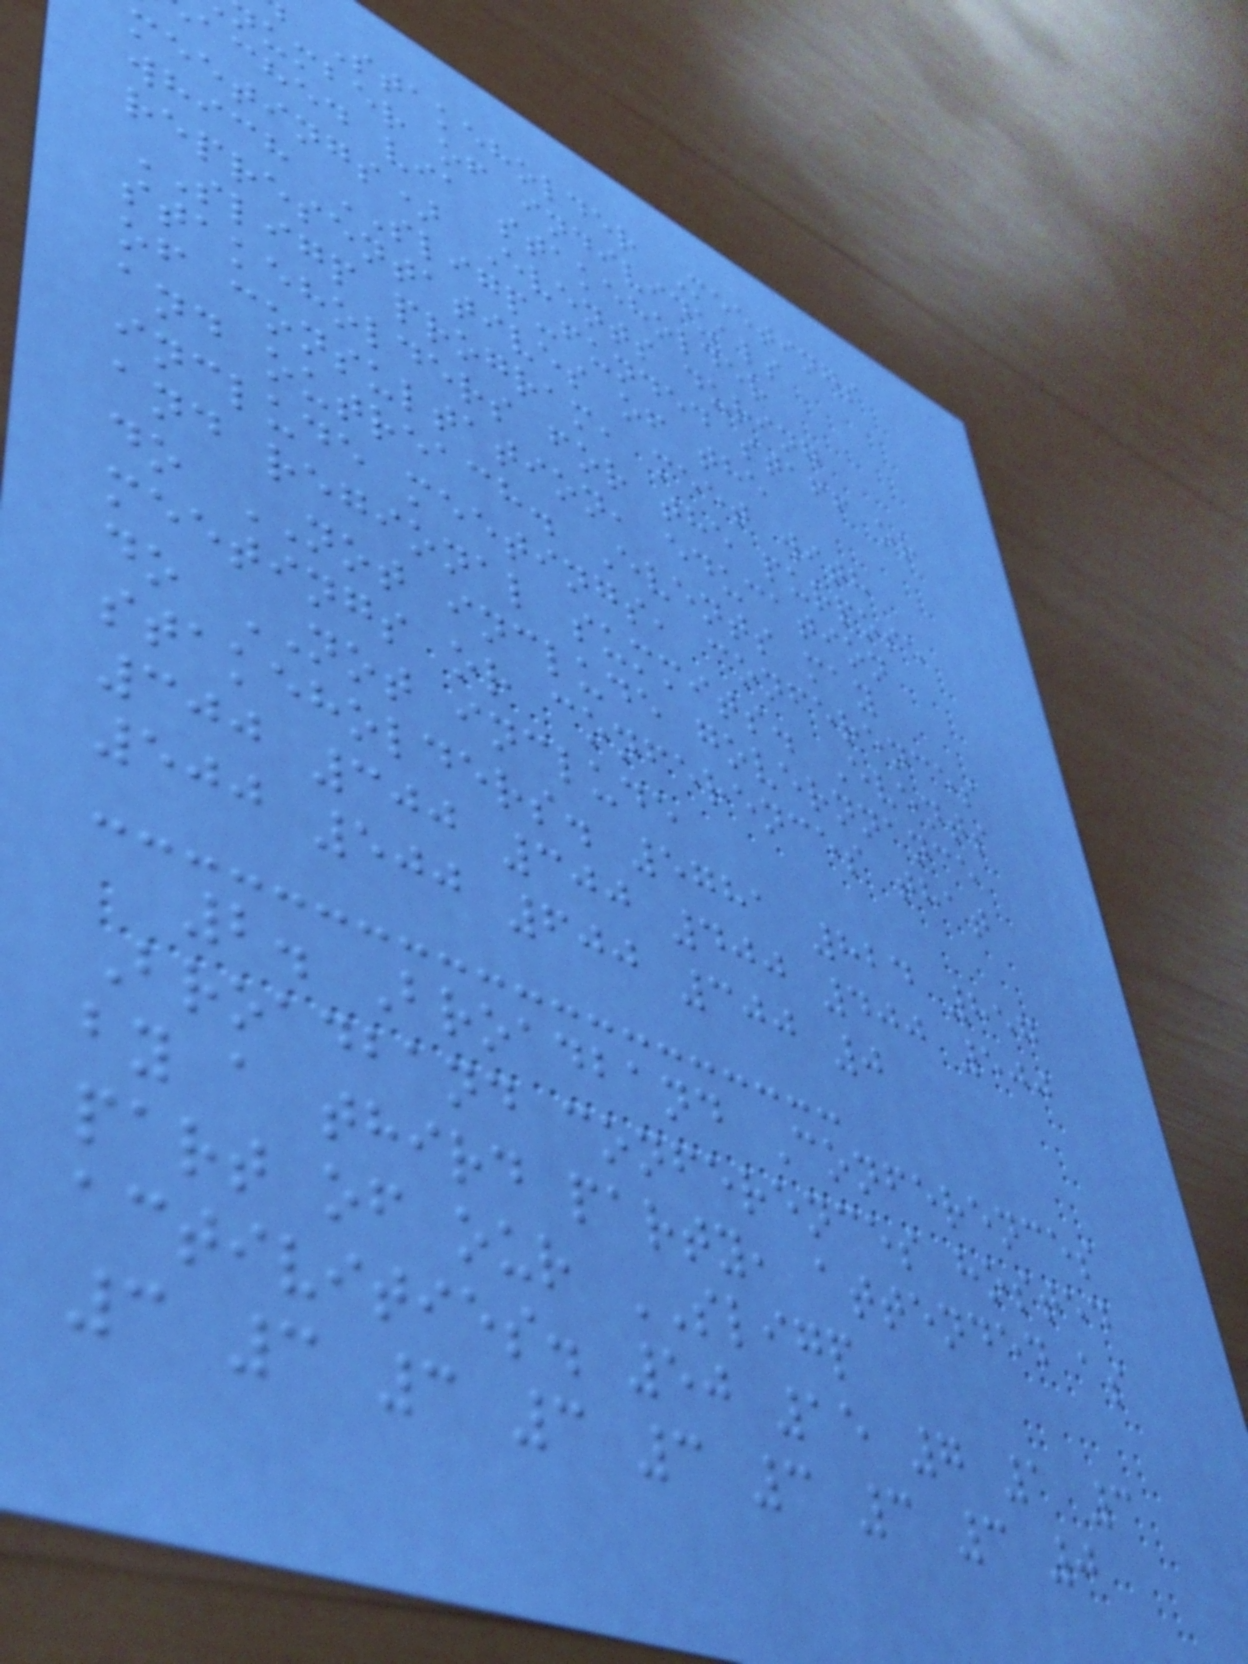Stakeholder Meetings
umber of individuals
ached via stakeholder
meetings) Events during
which SLIGP-funded staff or
representatives of the
SLIGP program, meet with
stakeholders for the purpose
of consultation, education
and outreach. Events may
include meetings, conferences
and regional summits. Events
do NOT include governnance
meetings or conferences that
do NOT include
stakeholders. 5781 824 857
300 300 300 400 400 500
500 500 600 300 0
2. Broadband Conferences
Broadband conferences hosted
by a third party, attended as
part of our SLIGP
activities. 50 15 7 1 3
3 3 3 3 3 3 3 3 0
